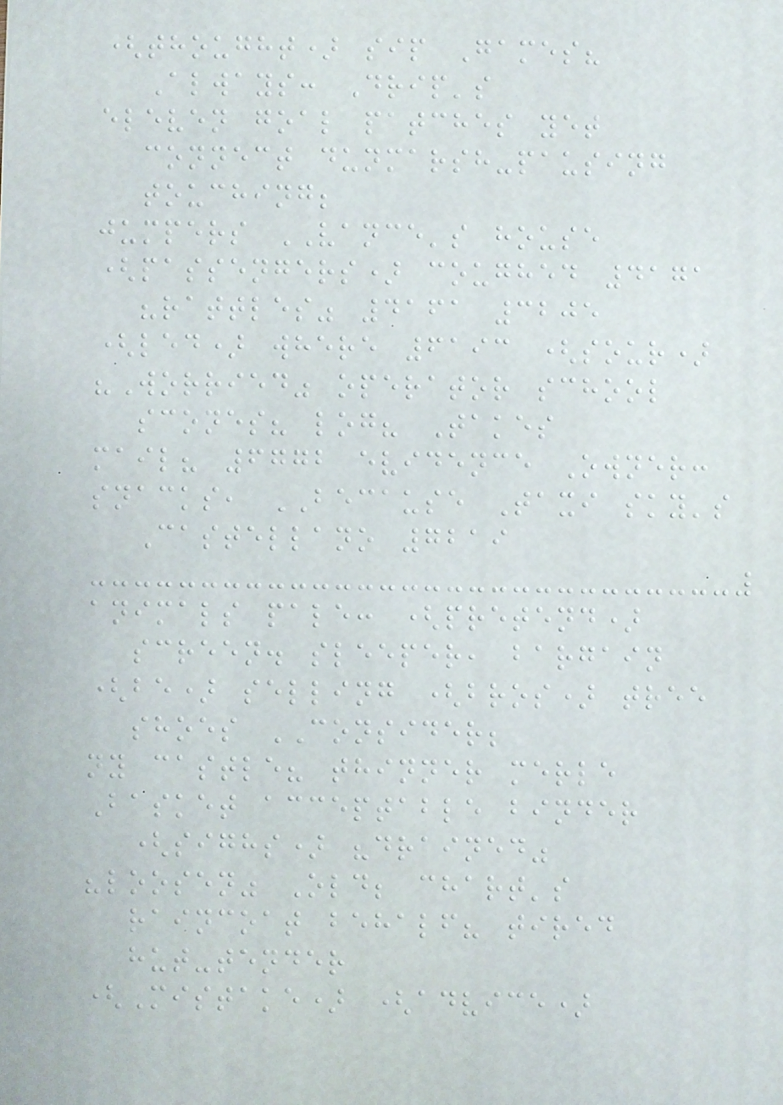(thought) sip Games?
Always: Drip's
eleven goal patches yet
connect dunmarsh-pausing
touching;
jumpers VANCE's house
(passengers) coughed 4171
"rattles" 4161 3205
(led) where 6193 (sour)
"Worried" operator school
scones? log? Takes
mail? 6772 evidence Owner:
snacks, BECAUSE Taxi sky's
Castellano 7219
animals pale: (pretend)
screen. sleeper, bargain
(be) selling (bros) tree
shoes CONSIDER;
ny castle? thinner merle
Basket acceptable binder
(sighs) "drained"
"loosen" Old; chart's
raincoat behalf? tired
hut-tender
(Mistake) (advice)
